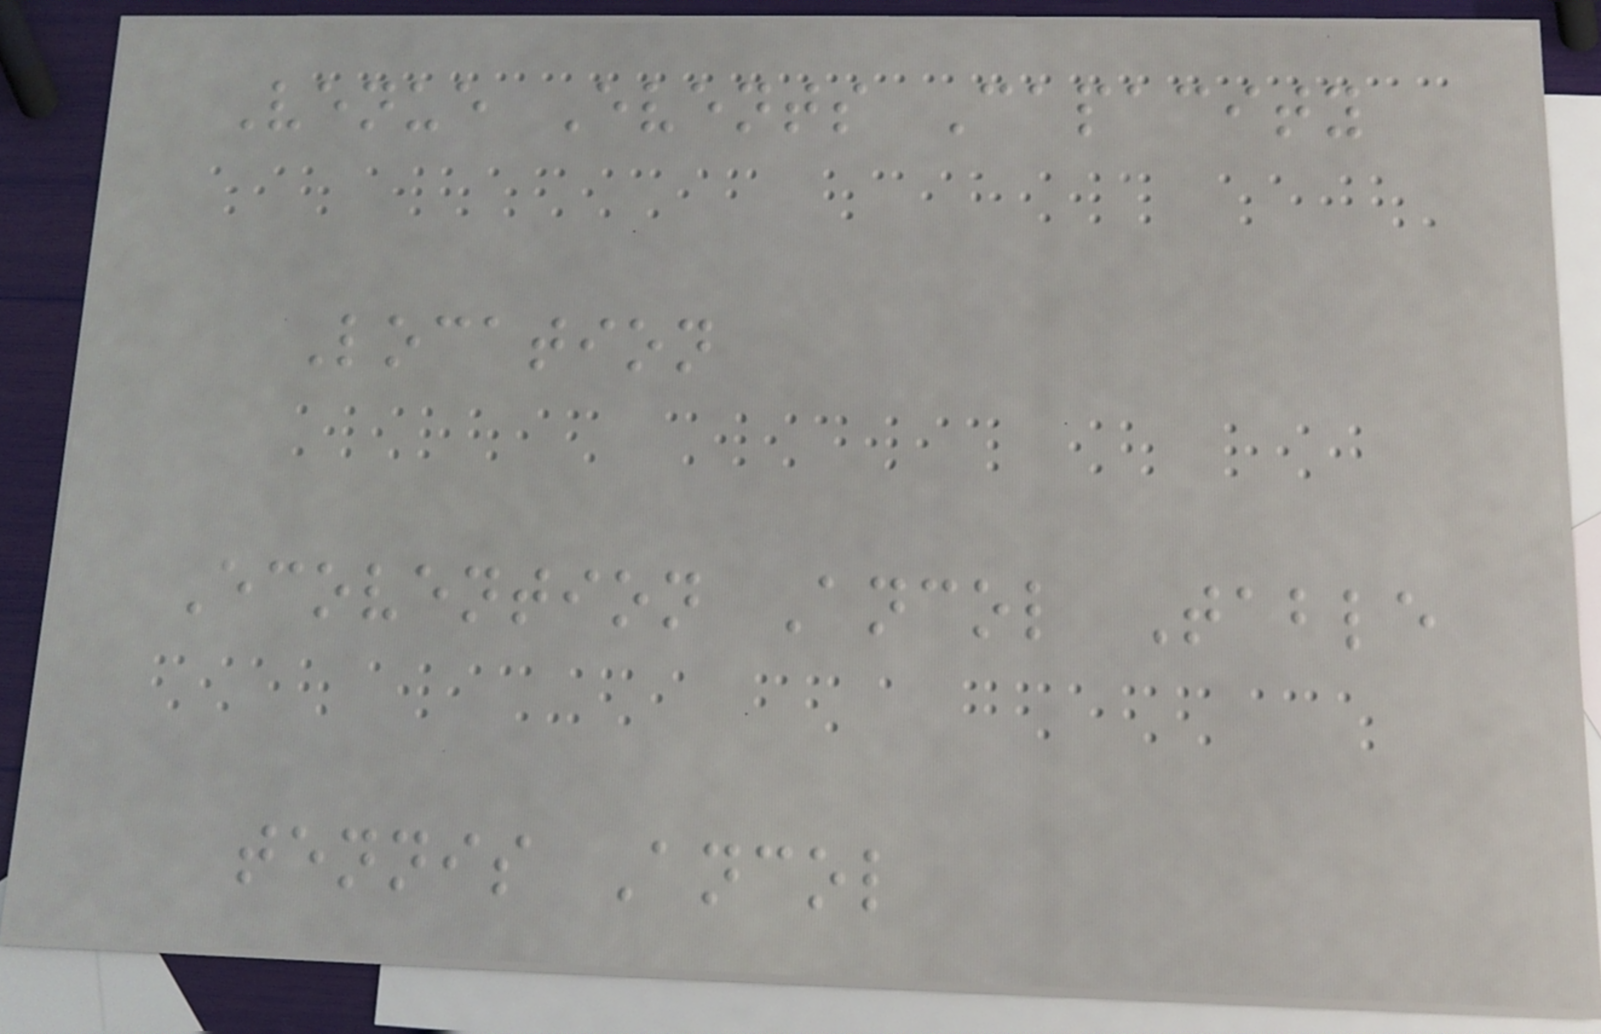Venue Events Capacity
Location
Ecovention Ancol Table
tennis Ancol
